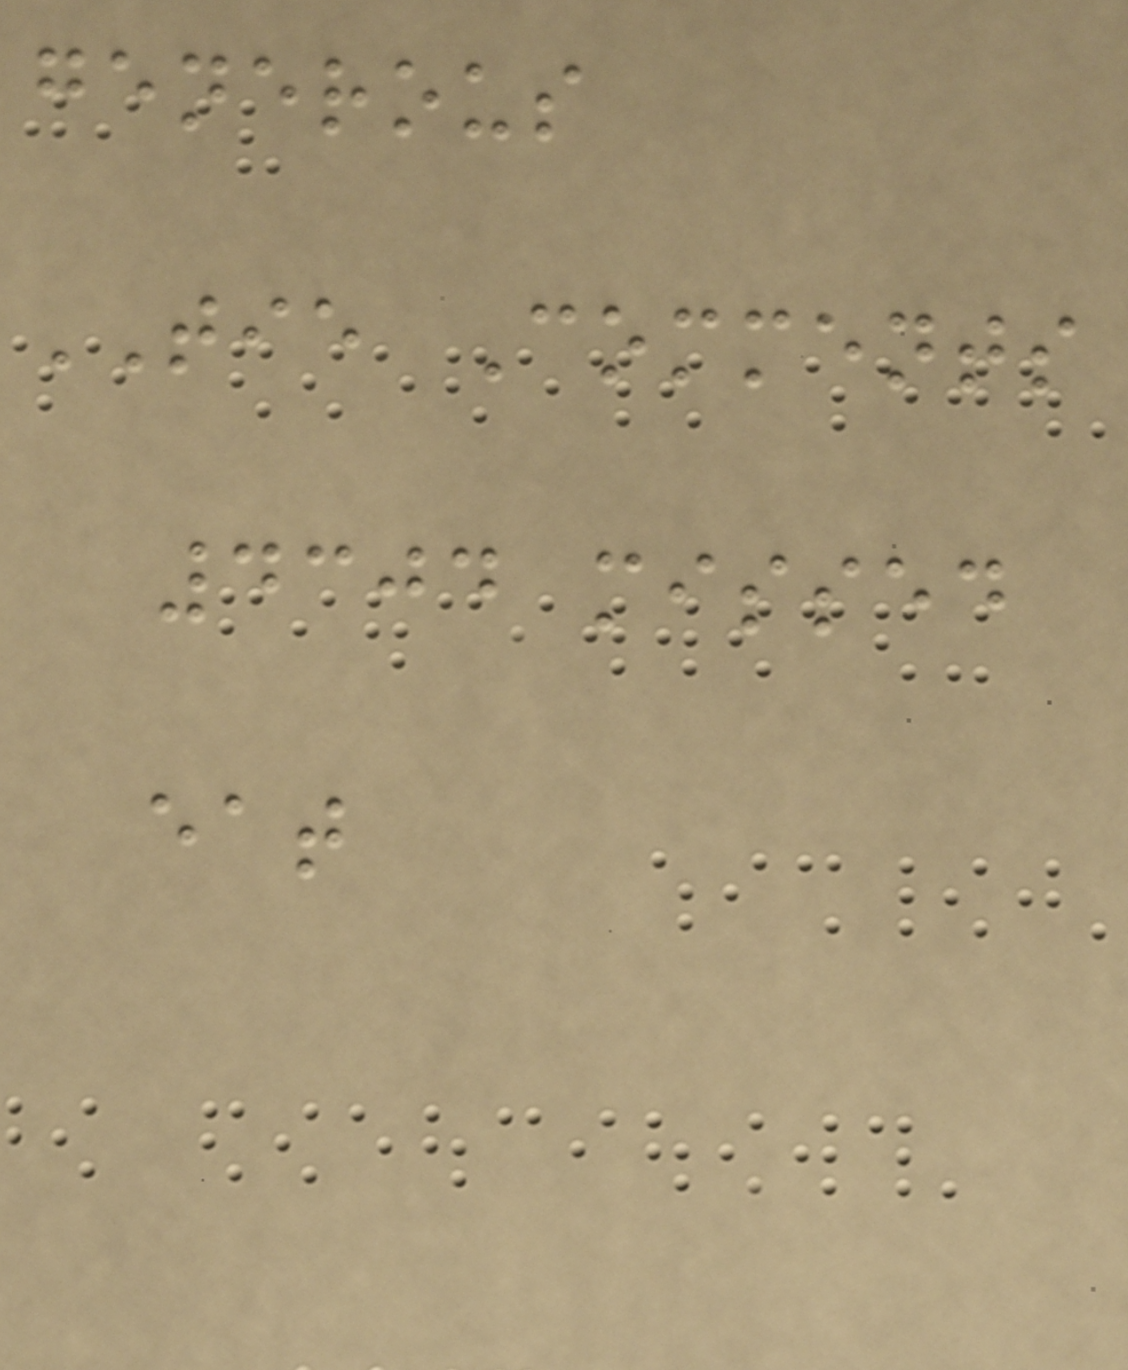generous
TIE Comments
4304 missed
eat
